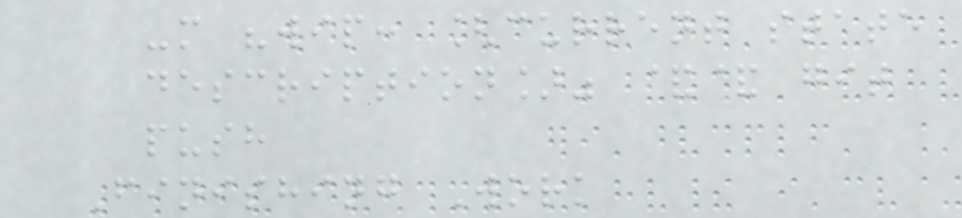-m "wip: [current state
description]" && git
push
Finishing Work
